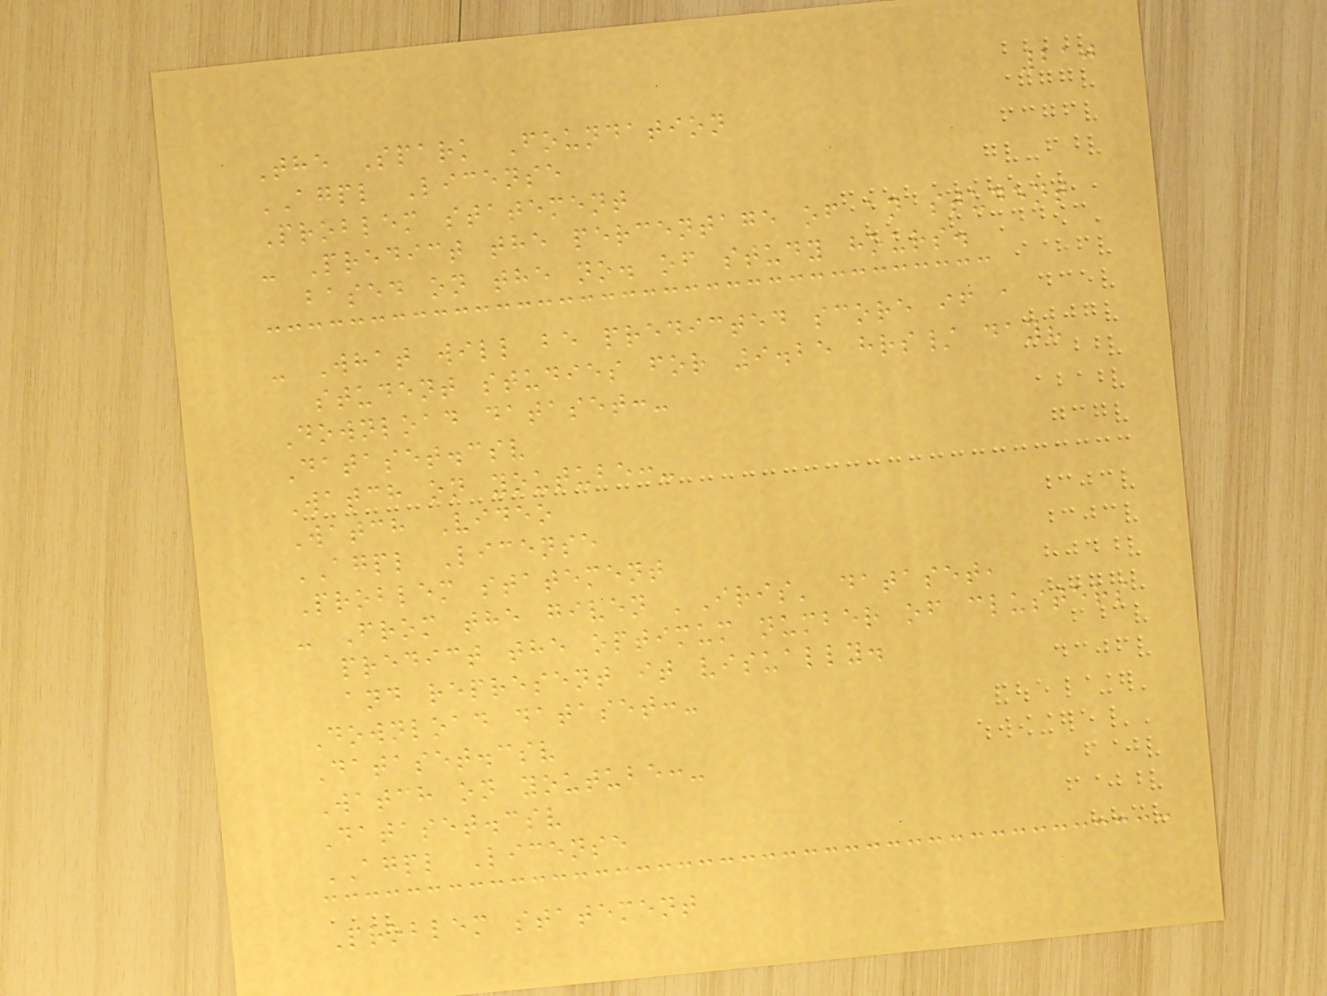210
The Spark Foundation
AGPL License
Problem statement
- Predict the percentage of an student
based on the no. of study hours.
- What will be predicted score if a
student studies for 9.25 hrs/ day?
Download dataset:-
Dataset.csv
Watch on youtube:-
Watch Video
AGPL License
Problem statement
- From the given 'Iris' dataset,
predict the optimum number of clusters
and represent it visually.
Download dataset:-
Dataset.csv
Watch on youtube:-
Dataset.csv
AGPL License
Problem statement
